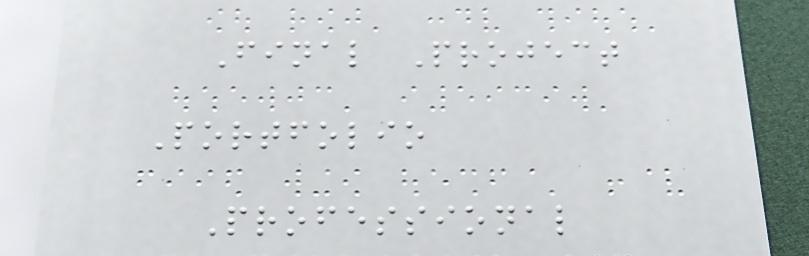Final Project
Portfolio
Professional
